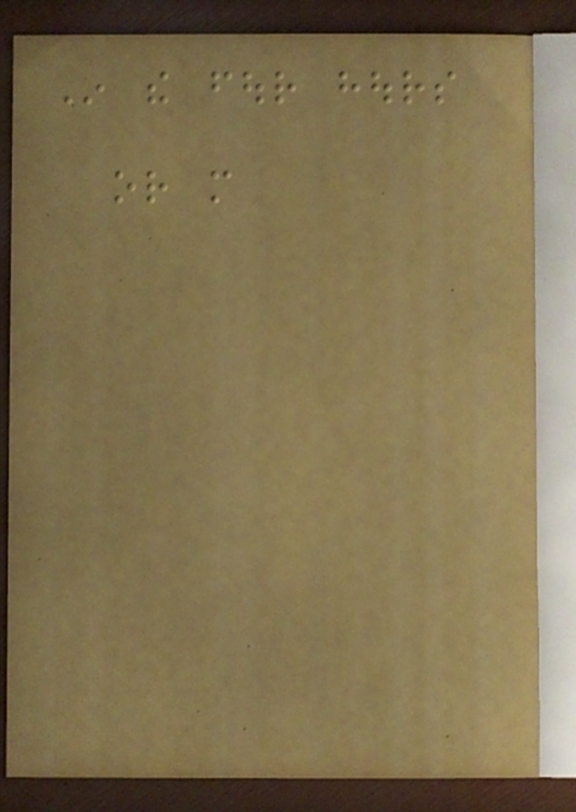In the four hours
or more
